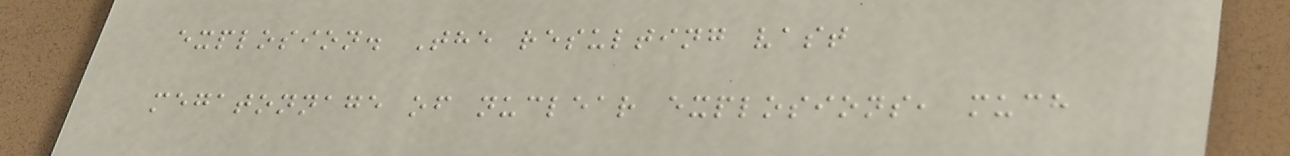explosion. The resulting vast
megatonnage of nuclear explosions, much
